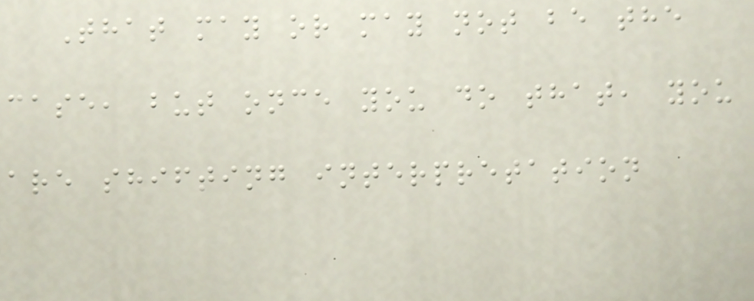That may or may not be the
case, but once you do that, you
are shifting interpretation
